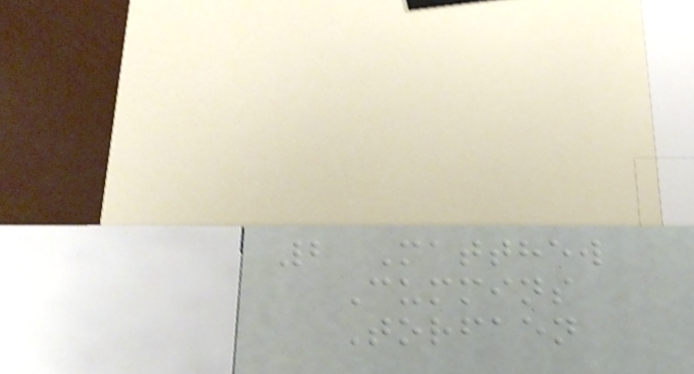2 Matthew
Cummins
Torfaen
